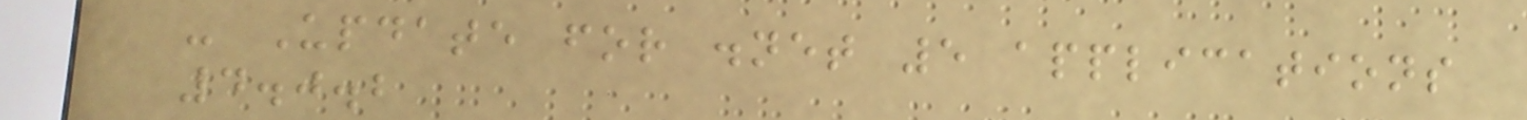- Update for .net 5 applications
4.0.2
